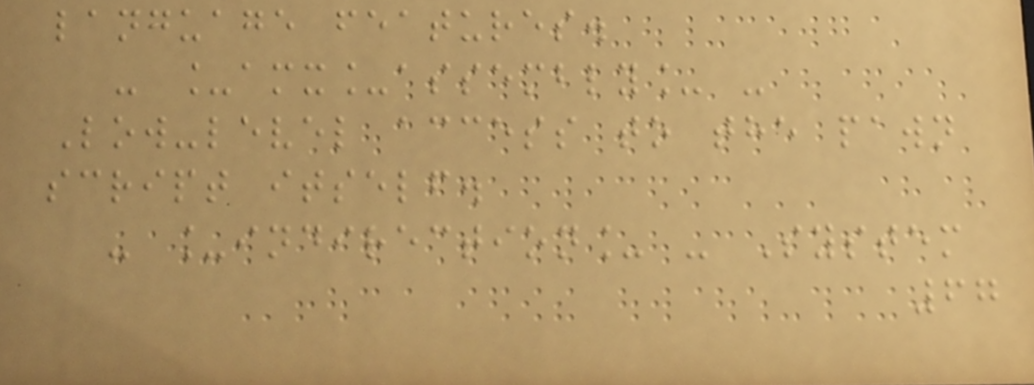language features.
- _amx_assembly_ -
Low-level access to the pawn
script itself.
- _indirection_ - System
67
